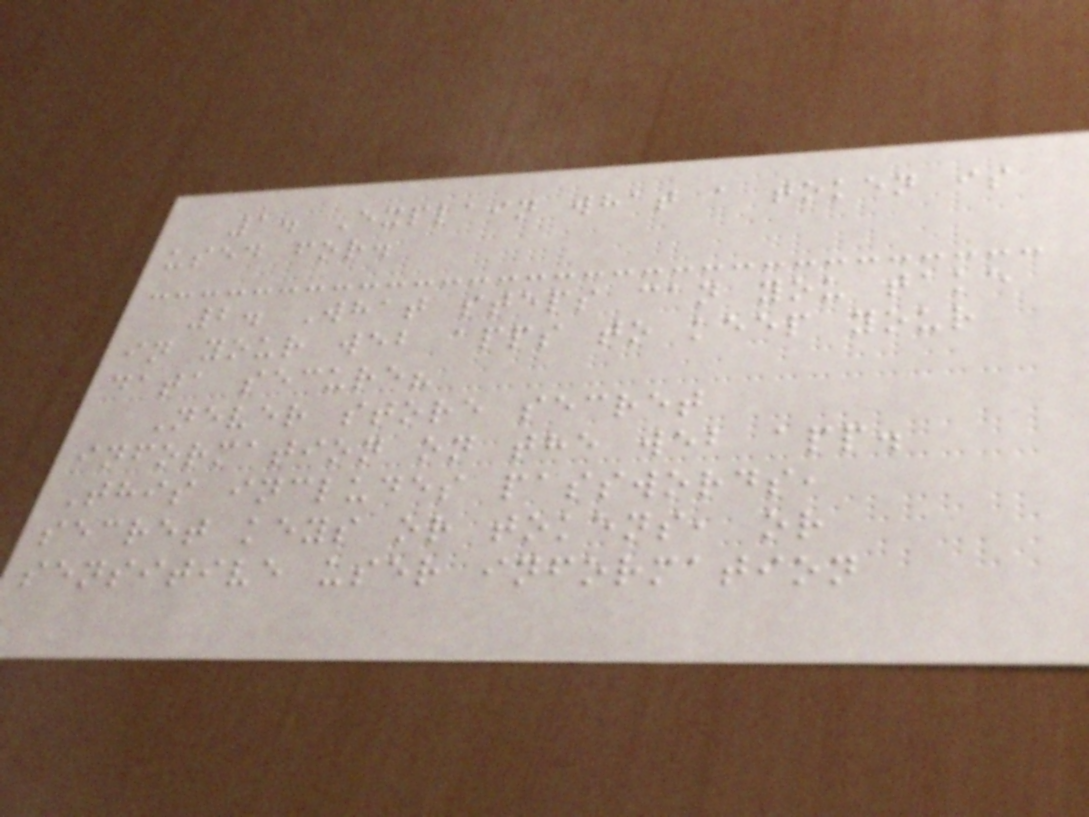1. Explain what a token is
used for.
2. What steps can you take
in your web apps to keep your
data secure?
Never store secret
information on the web app.
This includes passwords,
secret keys or tokens, or
sensitive user information
